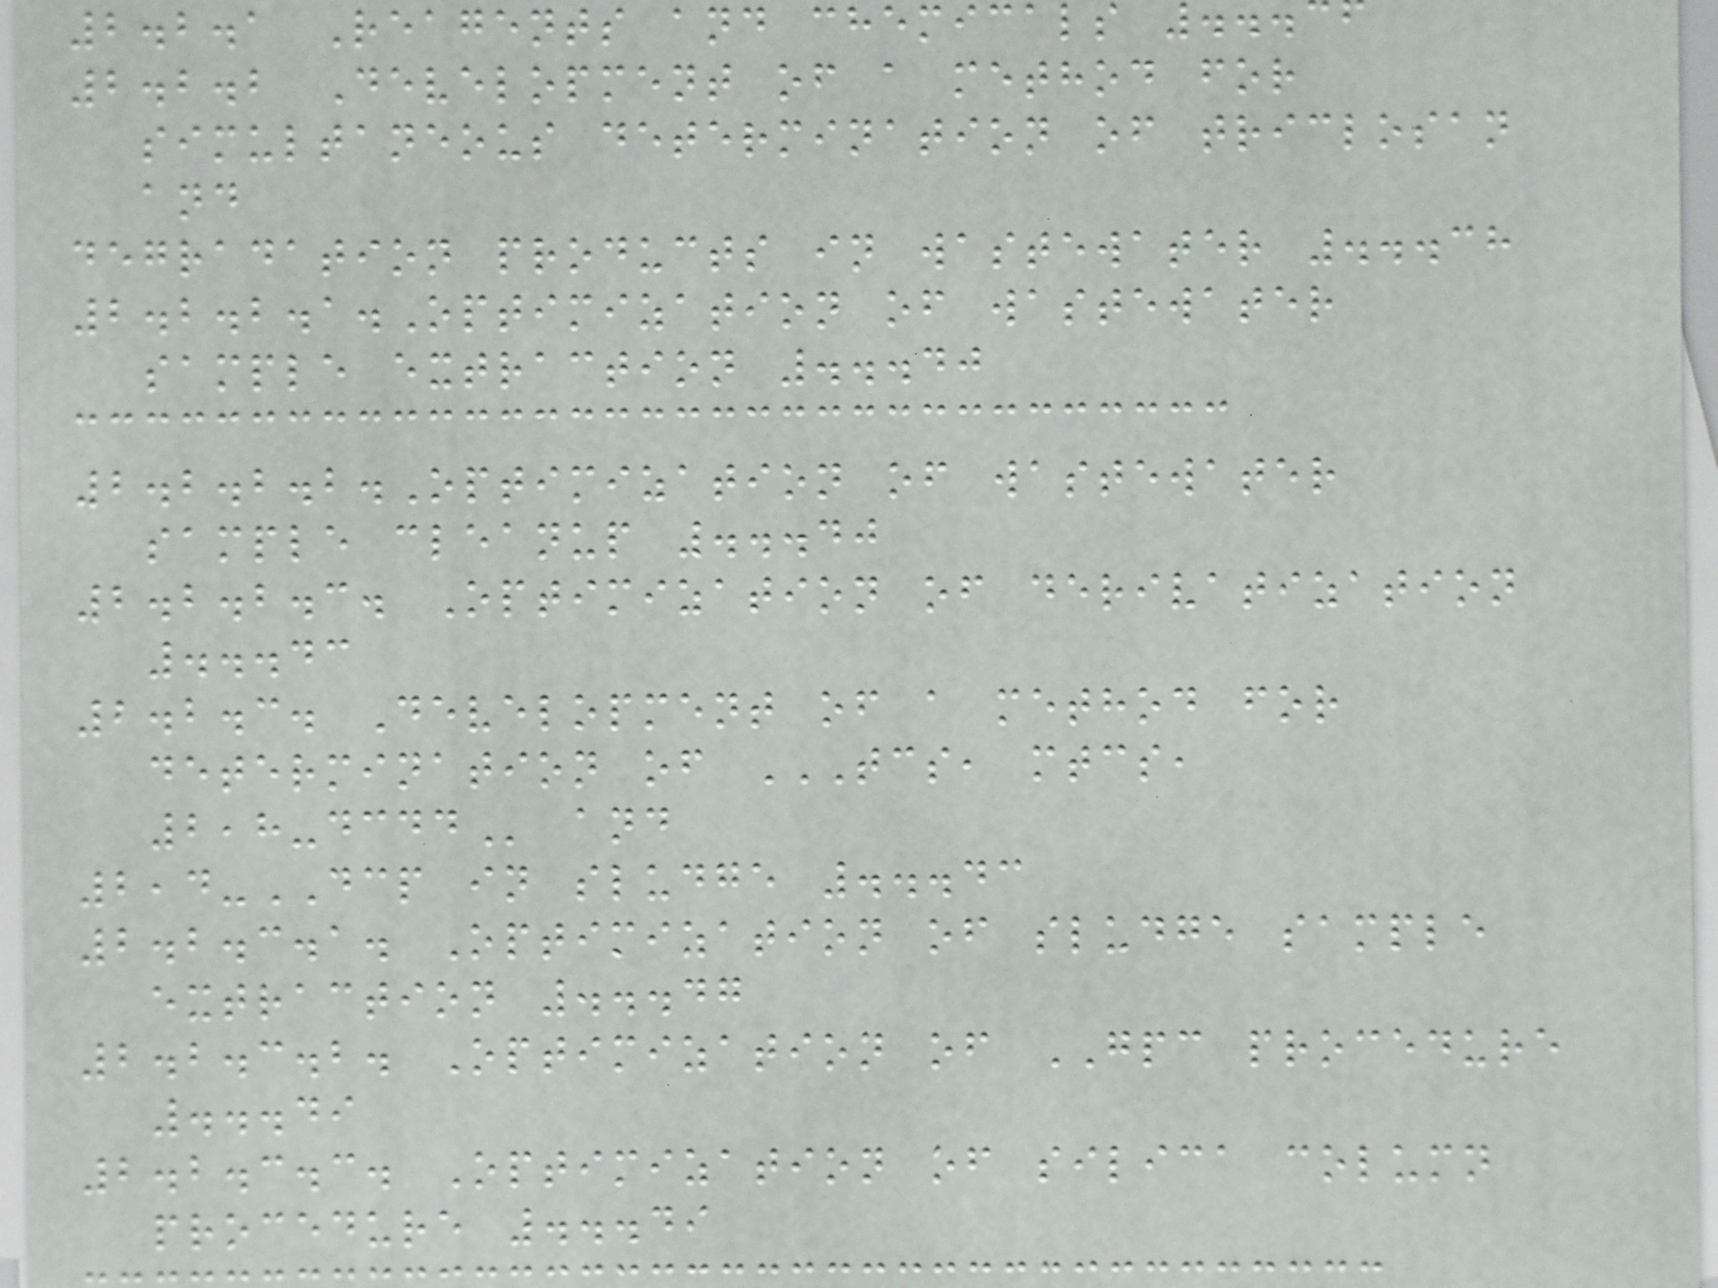2.2.1 Reagents and chemicals
2.2.2 Development of a method for
simultaneous determination of triclosan
and
degradation products in wastewater ...38
2.2.2.1.Optimization of wastewater
sample extraction ...40
2.2.2.2.Optimization of wastewater
sample cleanup ...40
2.2.2.3. Optimization of derivatization
...43
2.2.3. Development of a method for
determination of TCS, MTCS,
2,4-DCP in sludge ...43
2.2.3.1. Optimization of sludge sample
extraction ...47
2.2.3.2. Optimization of GPC procedure
...49
2.2.3.3. Optimization of silica column
procedure ...49
